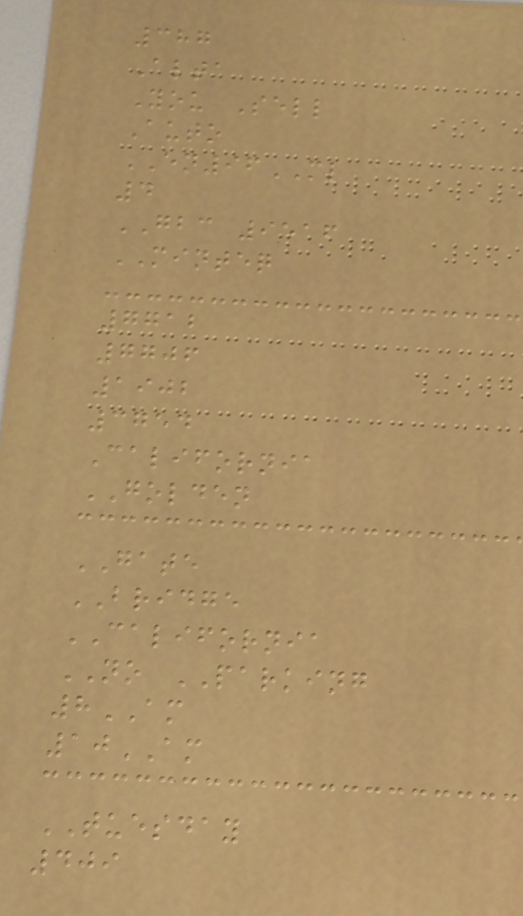387
Alta
You Sell
Auto
EN96ML
4
GBC 9516
MINTEQ
7712
7706
1902
3754
California
GOLDEN
GATE
BRIDGE
CALIFORNIA
NO PARKING
8AM
10AM
TUESDAY
409
